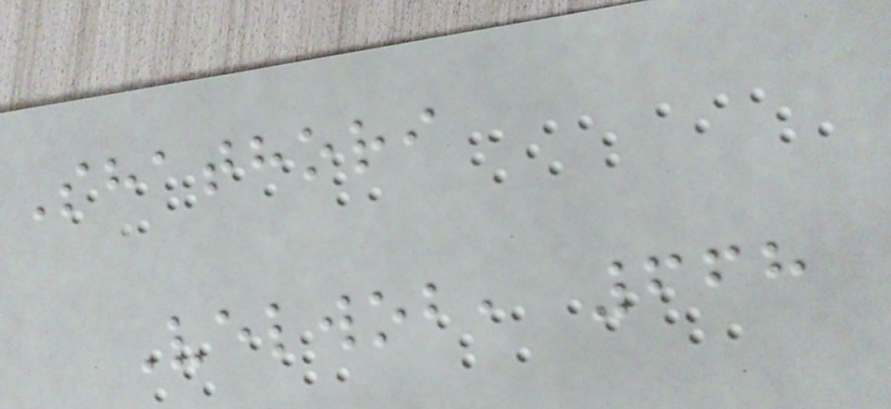Shathori
Velwob, 668
